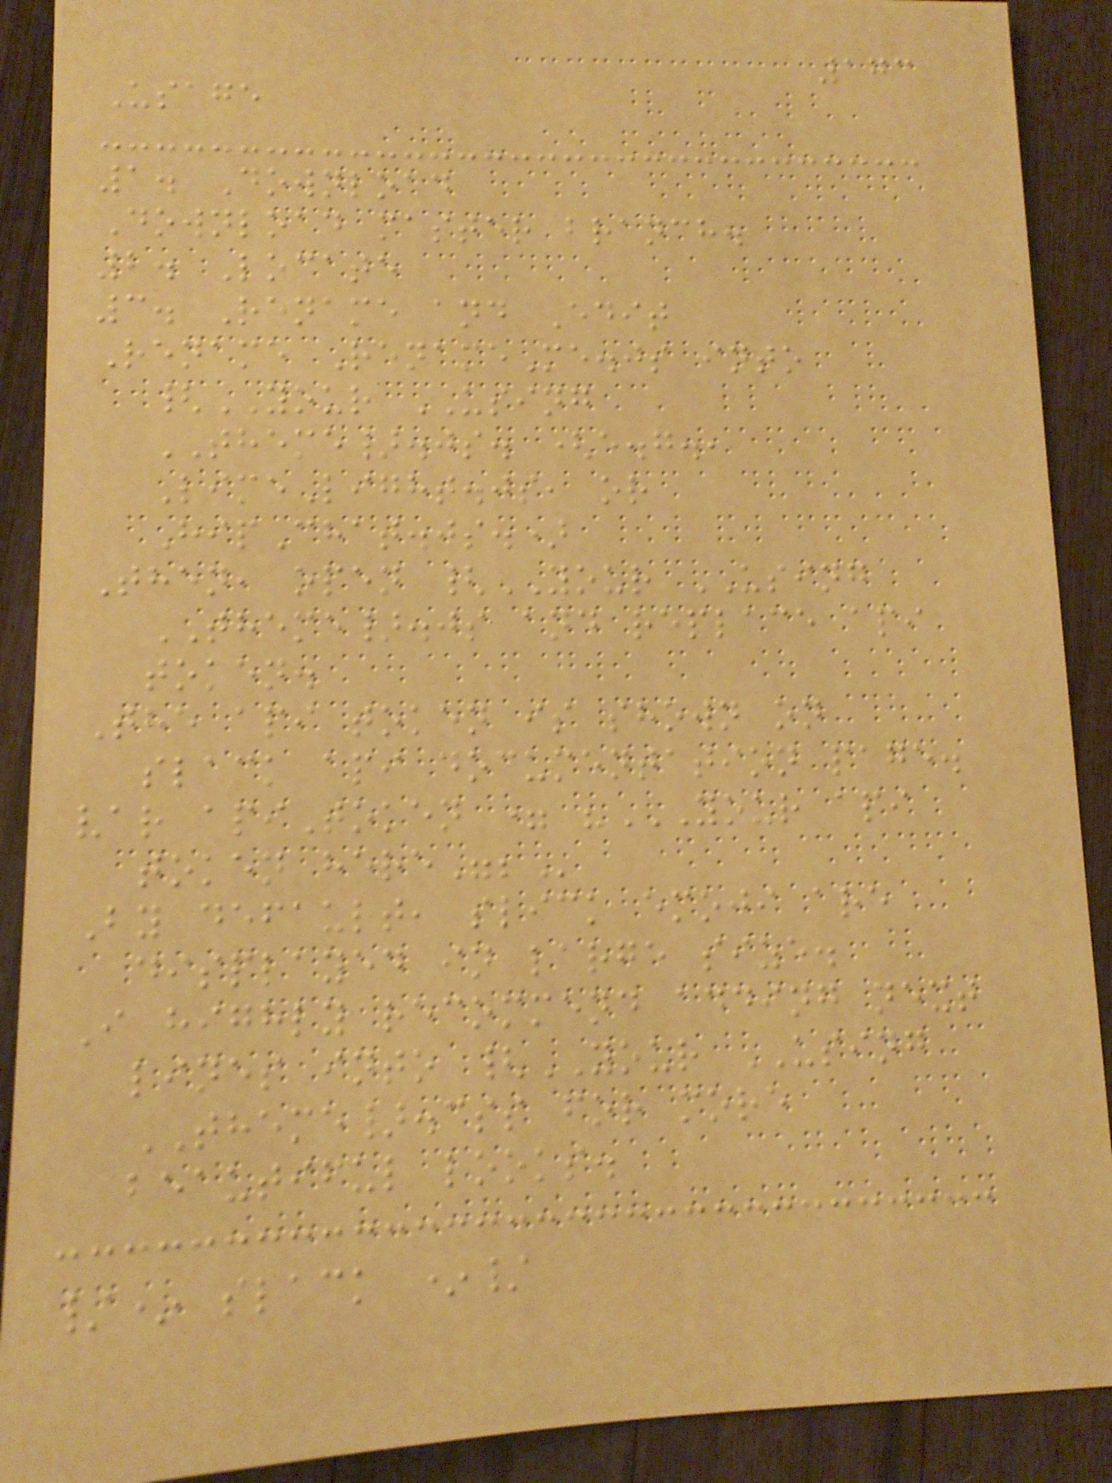173
Usage
1. Download
Download master branch.
2. Locate
3. Rename and Edit
Rename RenameMe.js into
{YOUR USING
THEME}.js. (e.g.,
LimeLight.js, or
HipChat.js.)
Then, open {YOUR USING
THEME}.js and replace api
token.
The api token is shown on
slack api documentation page.
var apiToken = "YOUR API
TOKEN HERE";
By default, slick emoji are
displayed in large size.
I highly recommend adding next
lines into {YOUR USING
THEME}.css for more
beautiful looks.
/* slack */
